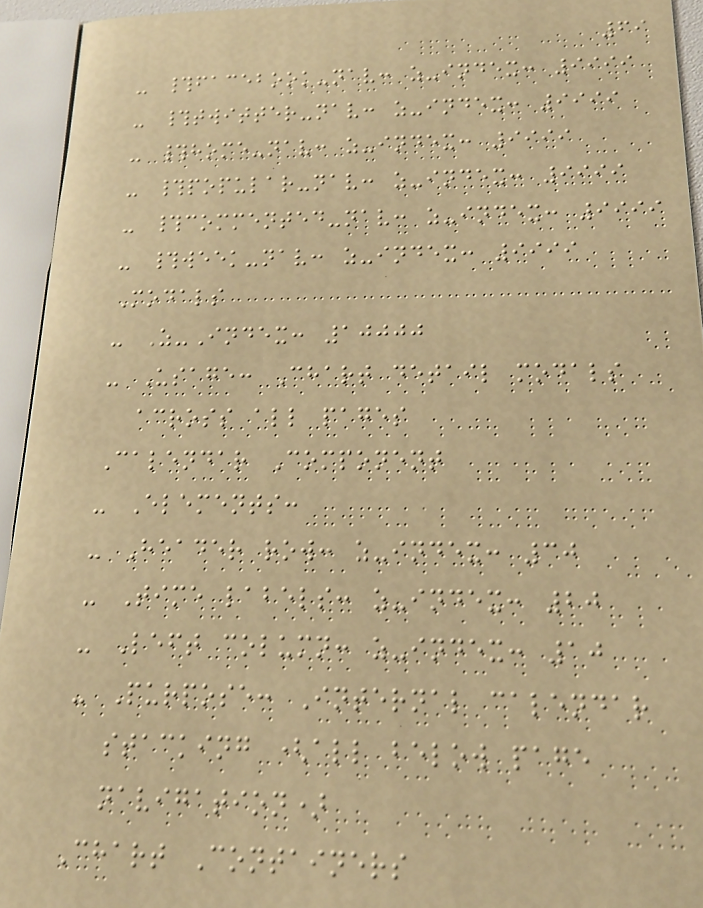69
- #facebook-nav: z-index: 9999
- #twitter-nav: z-index: 9999
- #home-nav: z-index: 9999
- #popular-nav: z-index: 9999
- #commented-nav: z-index: 9999
- #week-nav: z-index: 9999
Modals
- Z-Index: 10000
- Usage: Chart detail modals
across all pages
Calendar Component
- Elements:
- Header row: z-index: 30
- Time labels: z-index: 20
- Left column: z-index: 10
- Purpose: Internal calendar
stacking (all below page
navigation)
Chart Containers
